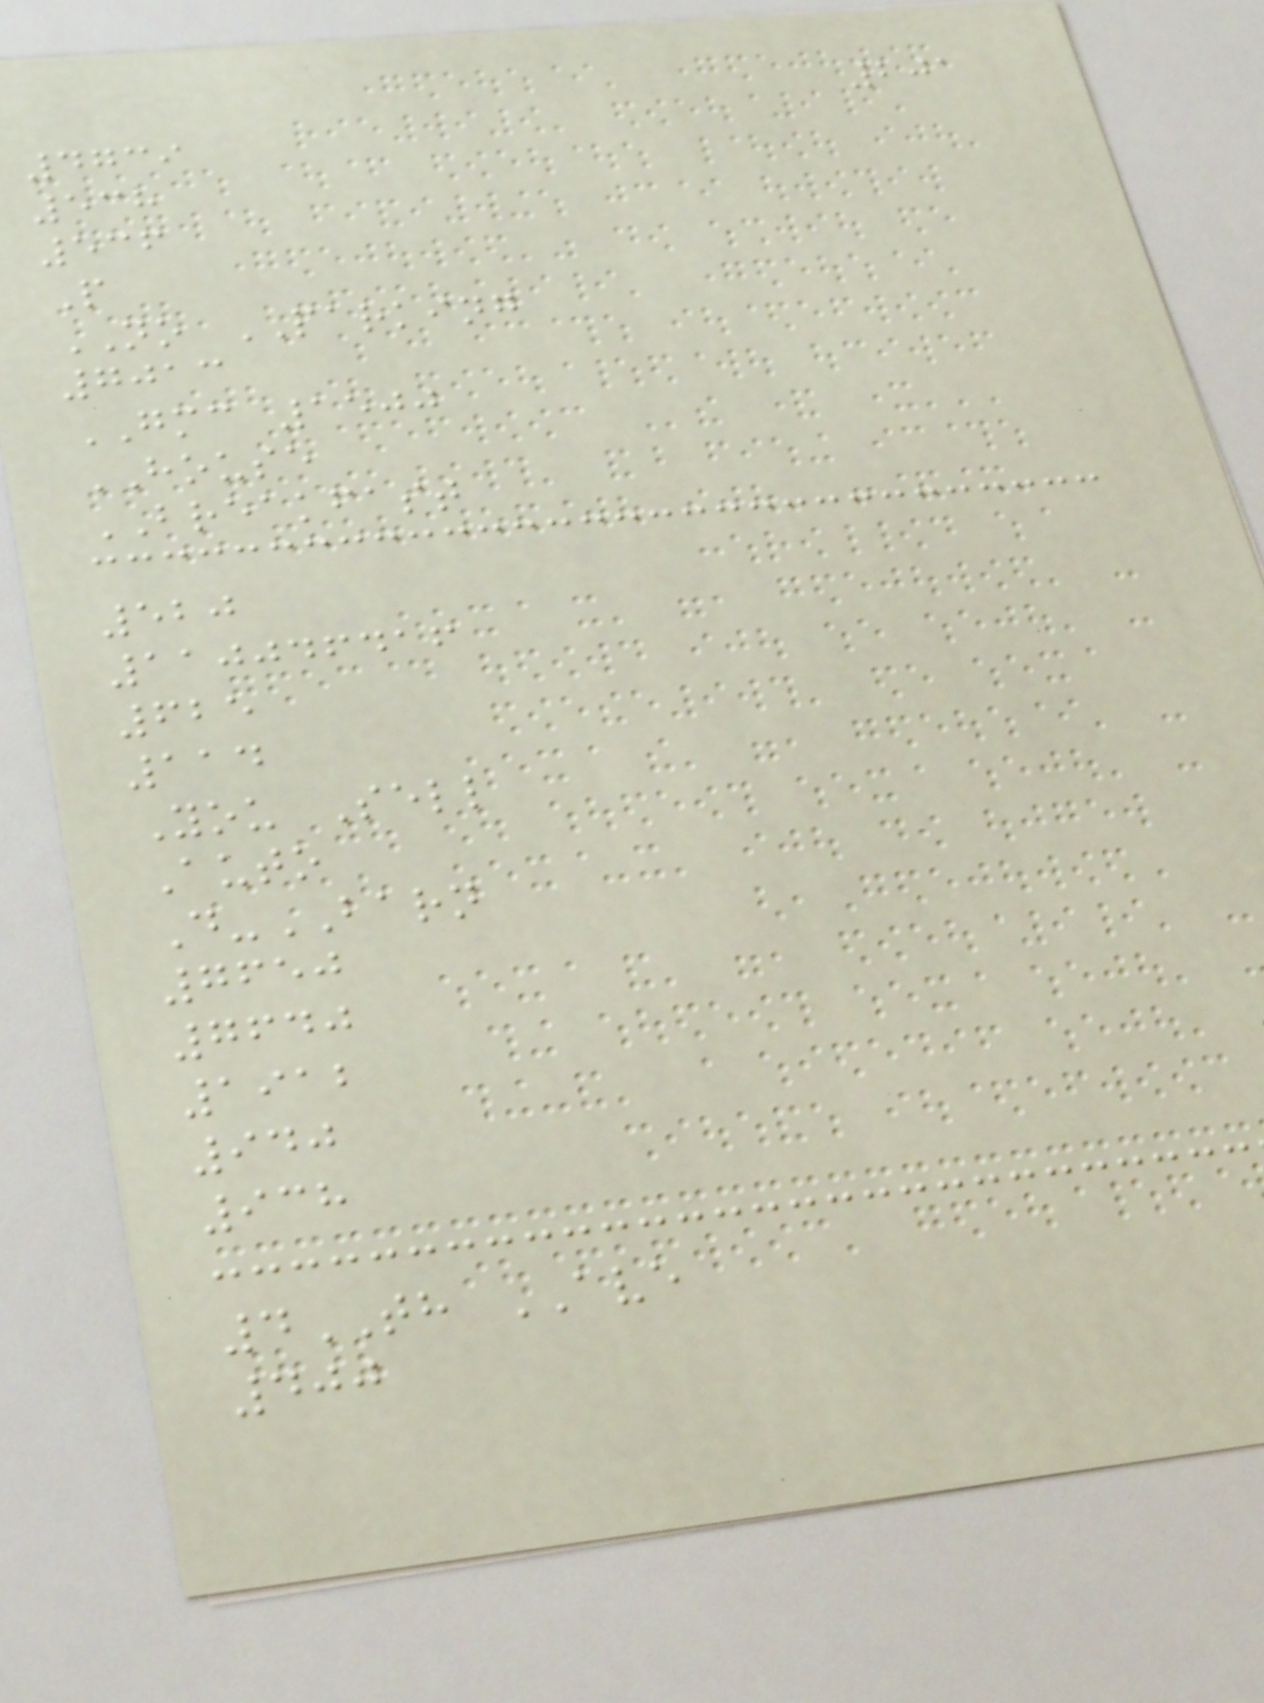201
4739
538
536
P
NO PARKING
7013
GMC 1500
HOUSE
BREAKFAST
520
110046416
625
114
You Sell
Auto
D-BARN
7650
7640
1912
940
938
4TH AVE
400
